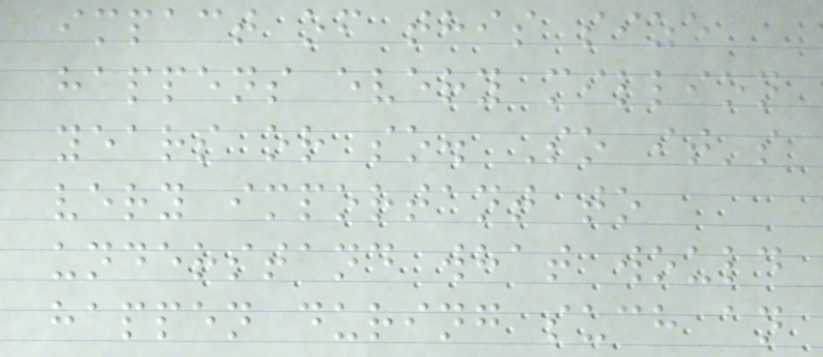impact of this size
happens every million
years or so. So it's
very important to
understand what would
happen during such an
